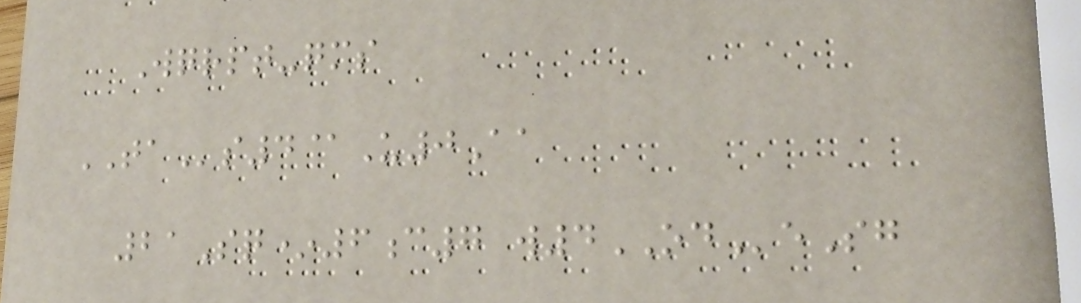Wqrpt-qms
TAs4@U0Aa
21Sq*6c7 w4ODeSg
